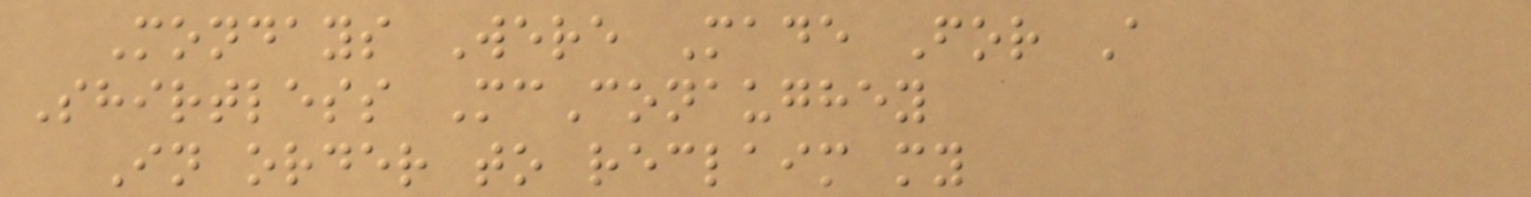Mondays Were Made For A
Shirtless McConaughey
In order to reclaim my
